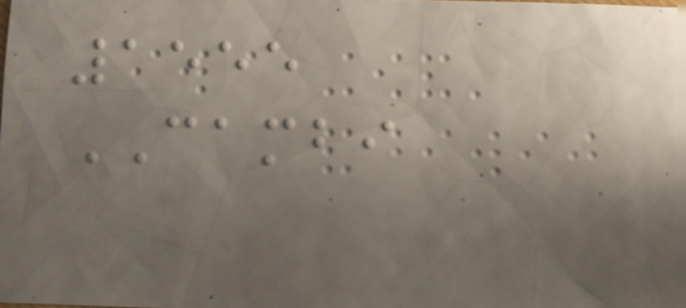1555
CAMBI
